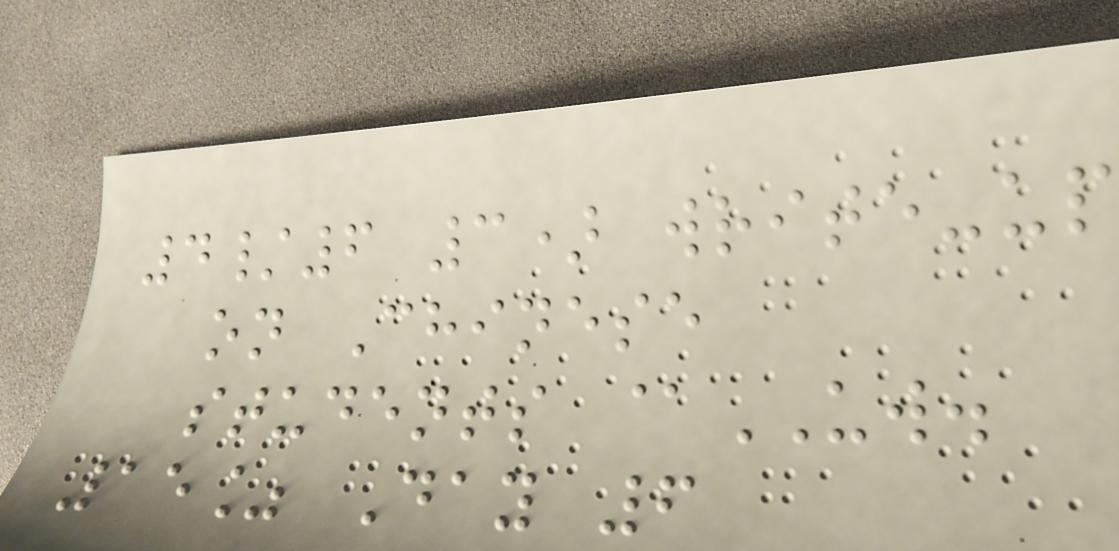4/6 3) write-up
on Chinese
students @UW.
15% Day 6
